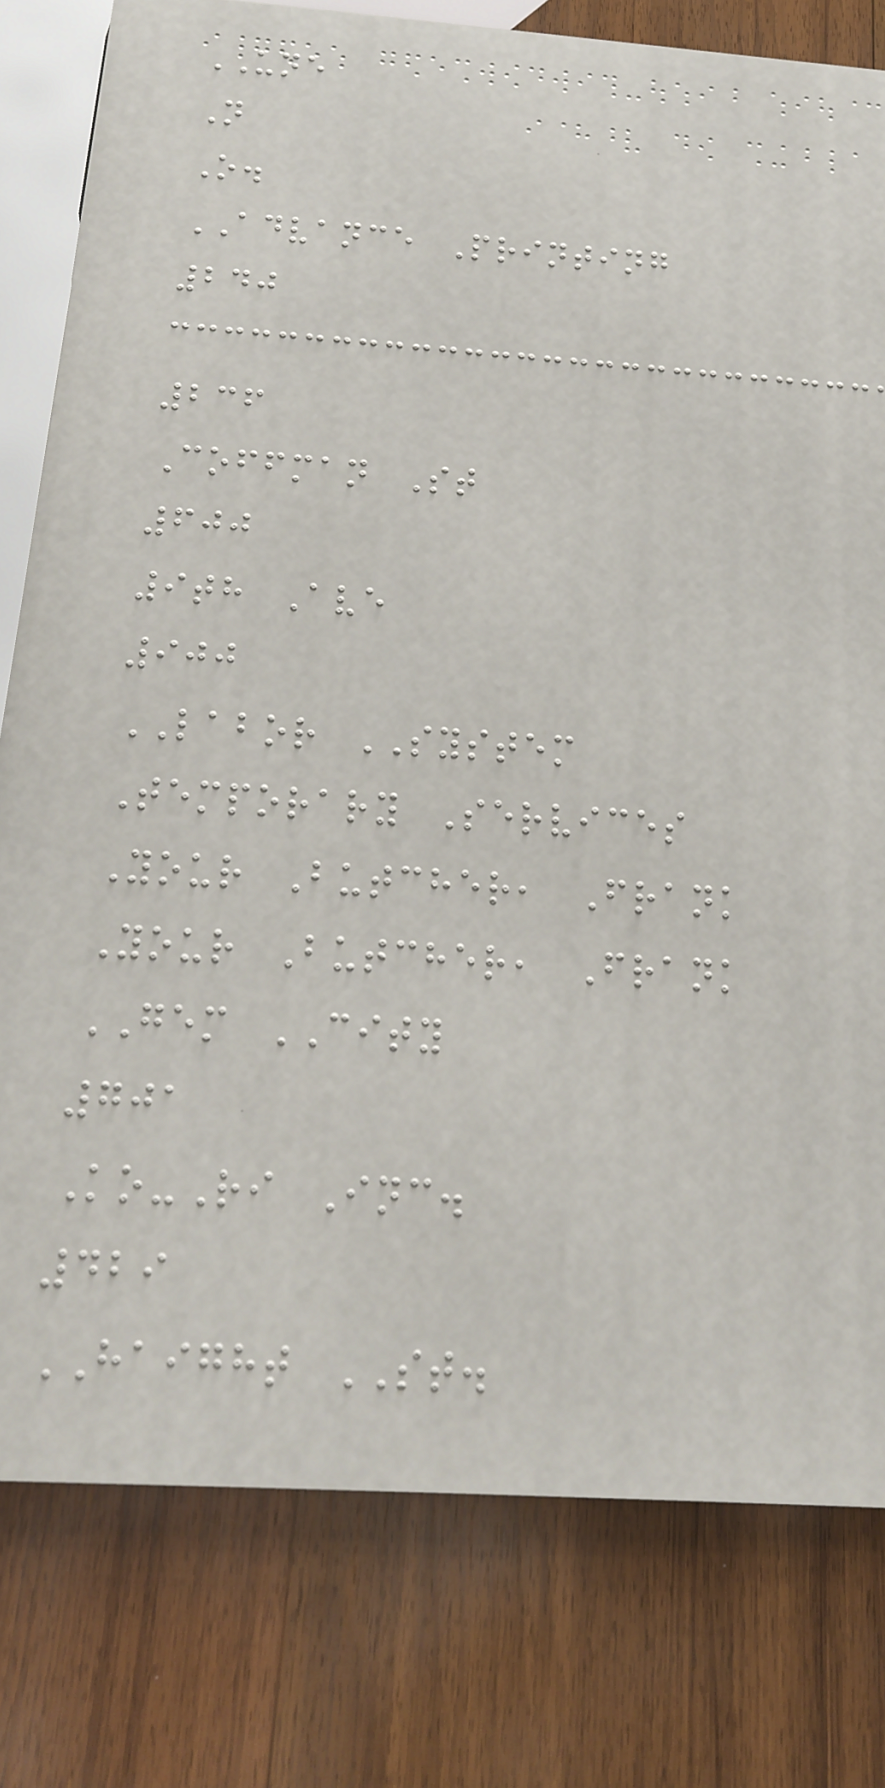UNE
N
O.
ADVANCE Printing
240
236
Coffman St
600
9th Ave
900
LABOR SYSTEM
Temporary Services
Your Butcher, Frank
Your Butcher, Frank
GEM CITY
701
Ko-Ri Inc.
429
HAIGHT ST.
